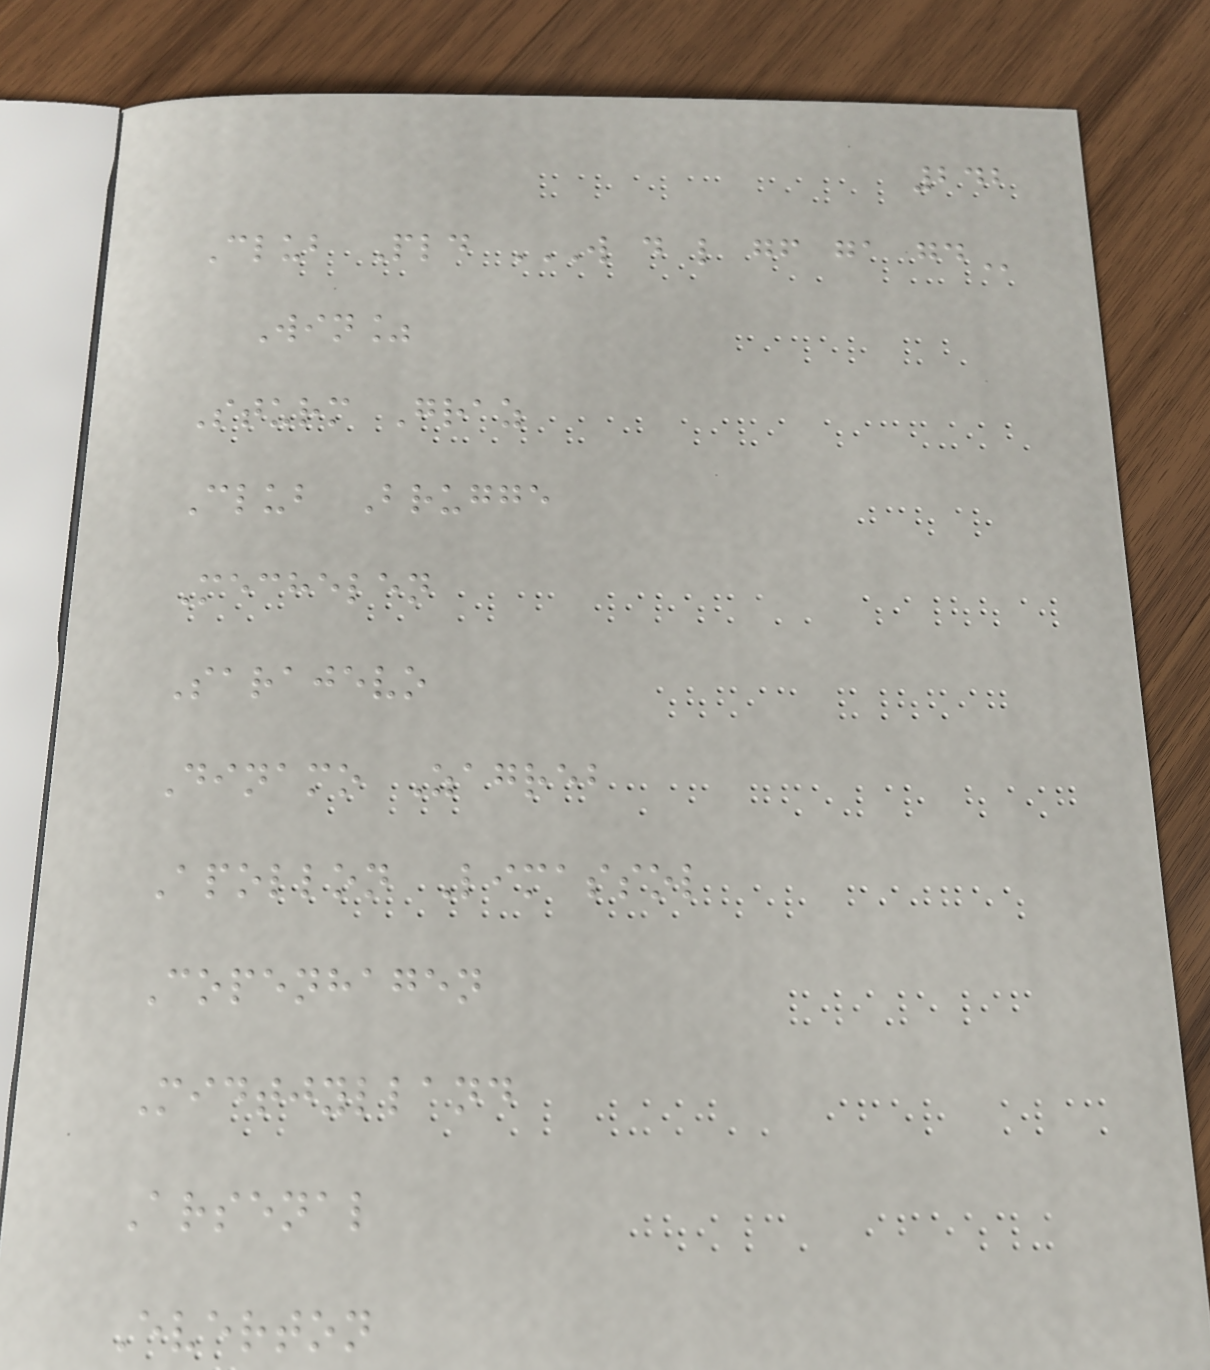242
Club Pld W D L GF GA GD
Win%
Sturm Graz
Club Brugge
Mechelen
Sarajevo
Dinamo Zagreb
Apollon Limassol
Copenhagen
Midtjylland
Arsenal
Everton
